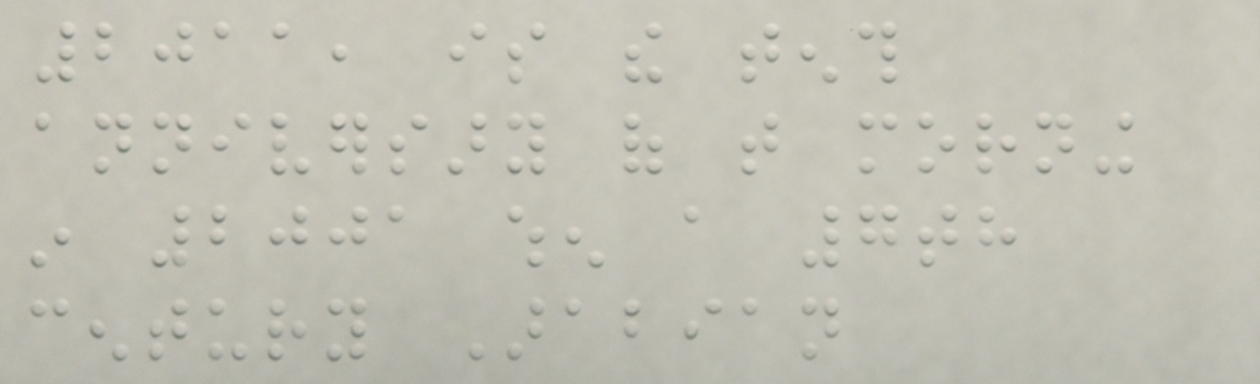2011, is the tenth
anniversary of that morning
in 2001 when a 7th
century Arabian
